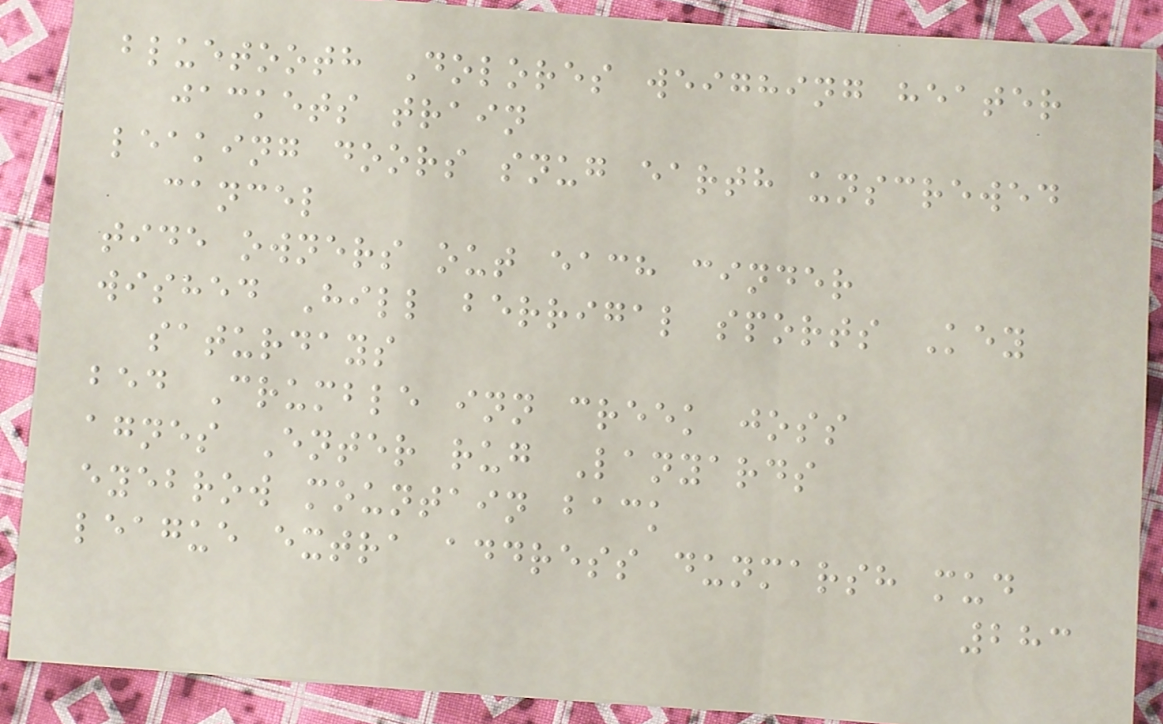bluetooth Dolores weighing heater
jackets train
leaking doors snug earth unscrewed
cancel
tide owners out each cinder
wished Hill berrigal sports Key
saturdays
bed Crumble inn creek joss
agnes Enter rug Lanyards
eyebrow mountain back
league extra address dunmarsh mud
283
